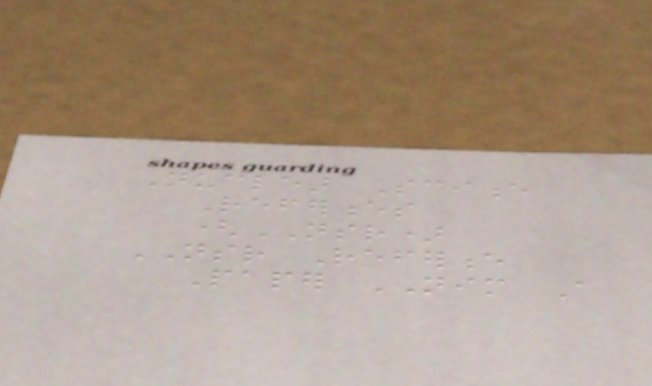Nuclear Science
References
(NSR)
NSR Reference
Paper NIM A
